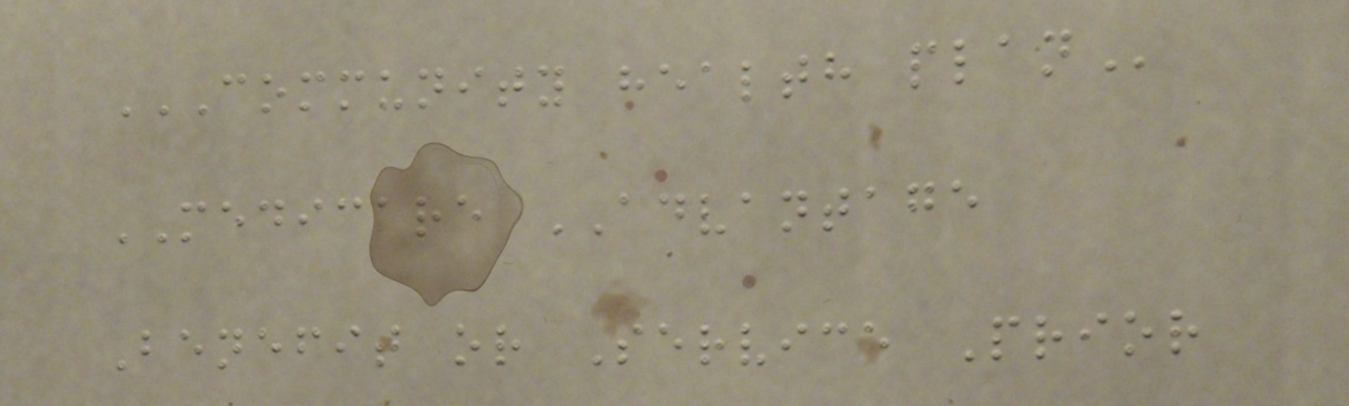COMMUNITY HEALTH PLAN
MEDICARE ADVANTAGE
Benefit or Service Prior
